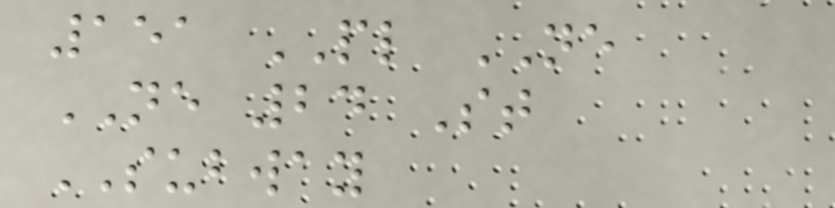151 PL NE
NE 24 St
SUBWAY
